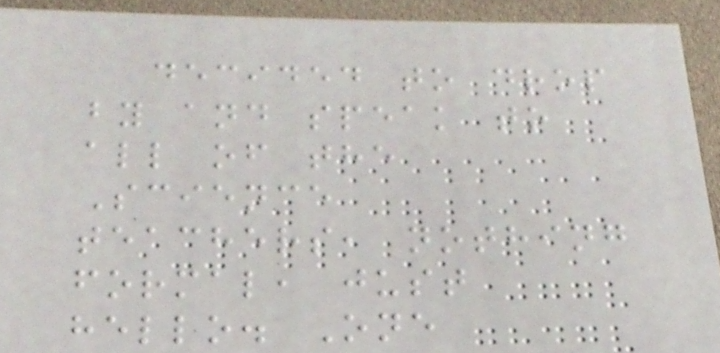decided to drop
by and speak to
all of the
Science
teachers, nothing
formal, just
hello. One
